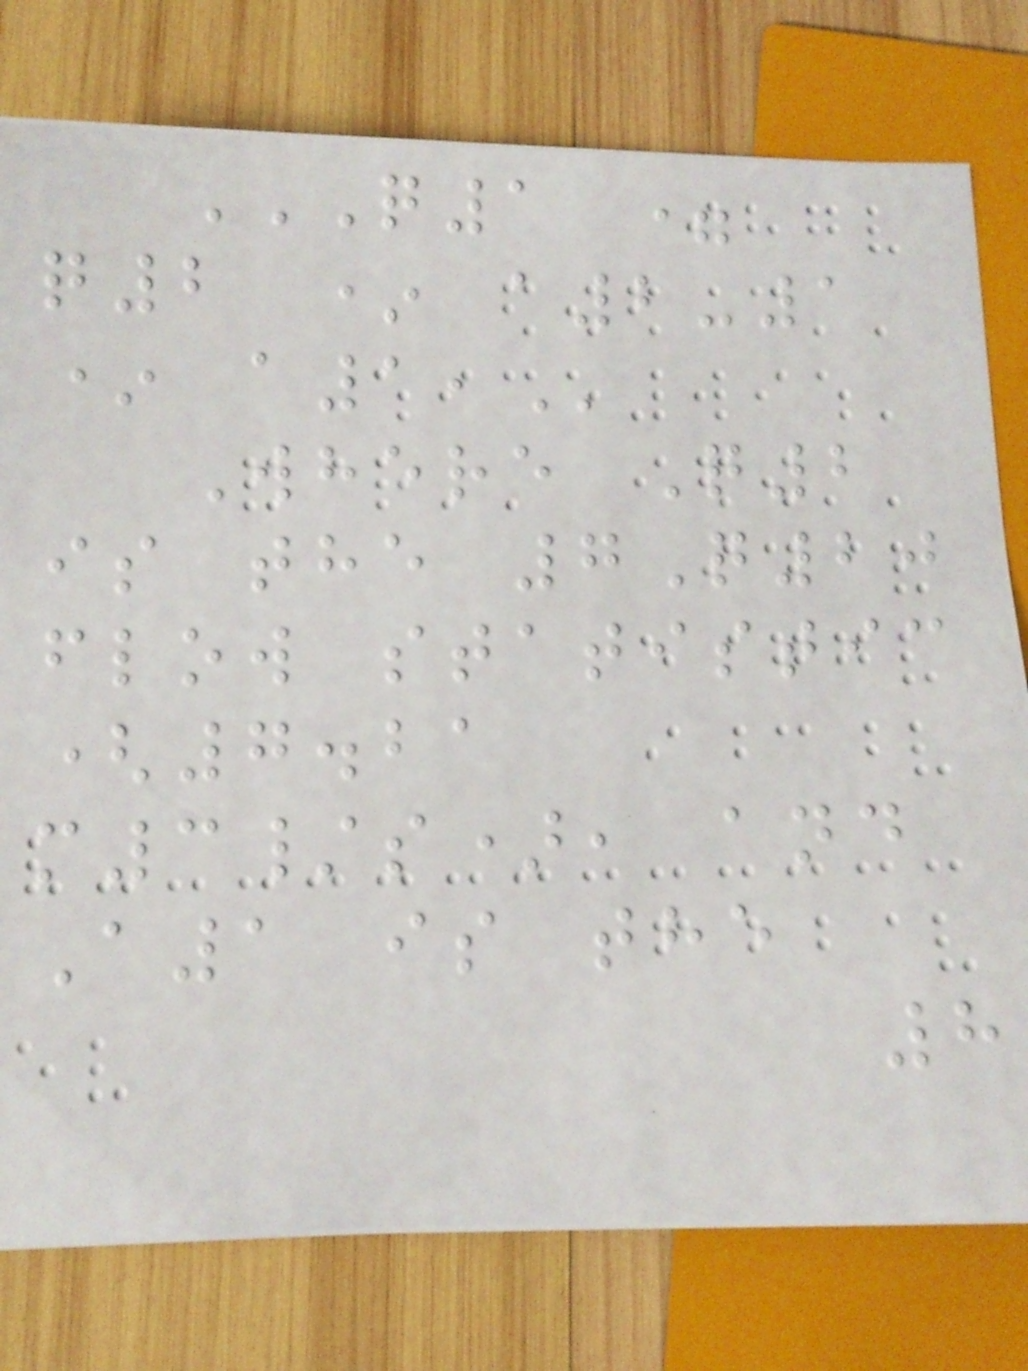Q1 =
Q2 * A2-1
* A1,
Where Q2
is the 7Q20
flow statistic
(7.21
m3/s), and
A1 is the
8
